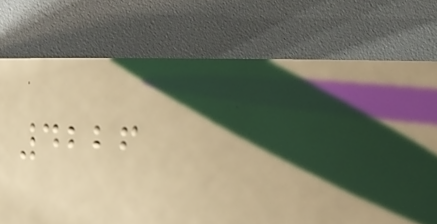4226
